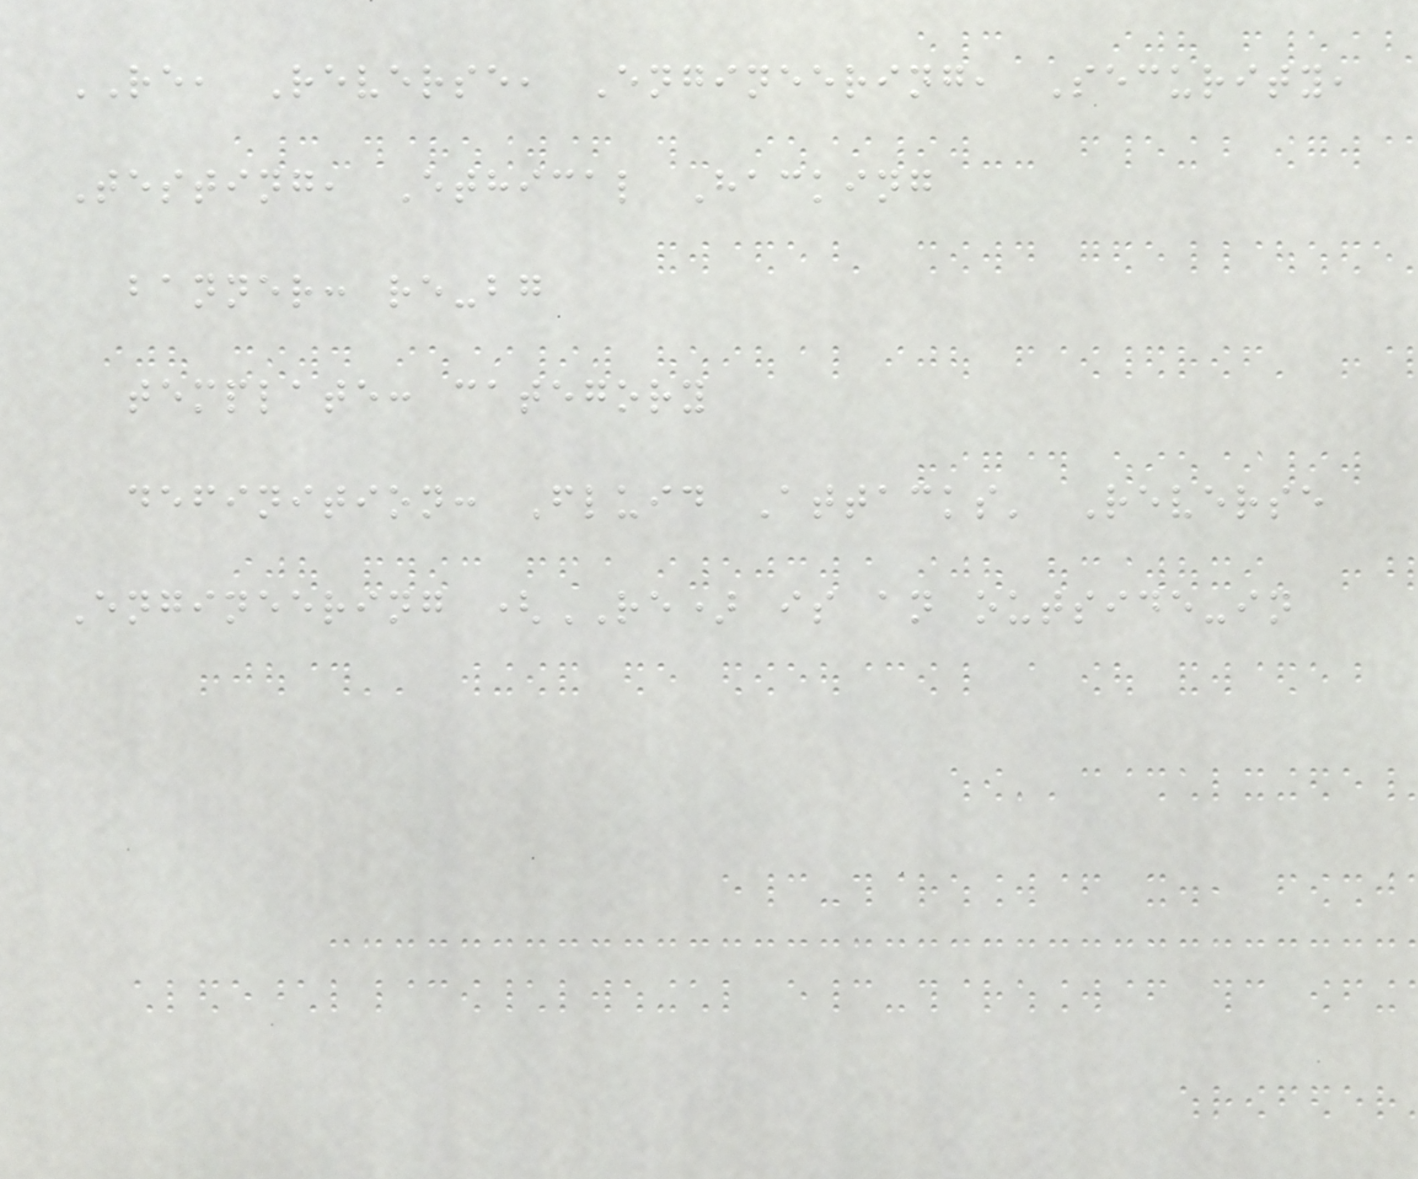RE, Reverse, Engineering, Security,
Testing, Ethical Hacking
banner: re-bg
template: category
definition: Fluid Attacks' Reverse
Engineering (RE) is an outside-in
